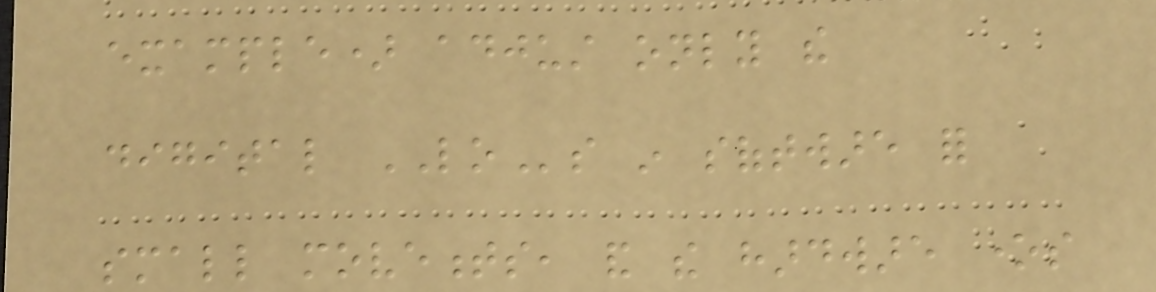example) adjust only the
digital LOs in software for
small movements, and the hardware ones
